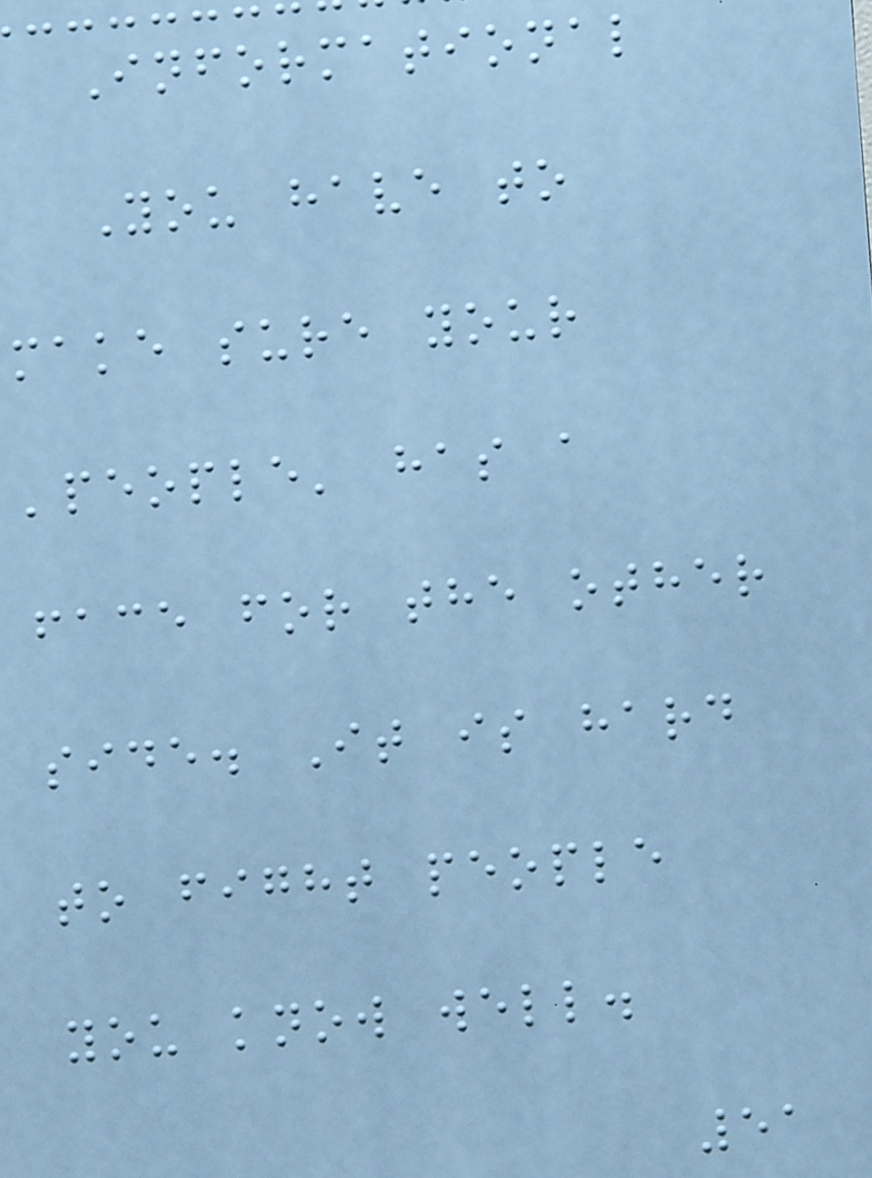Informational
You have to
make sure your
'people' has a
face for the other
side. It is hard
to fight people
you know well.
51
